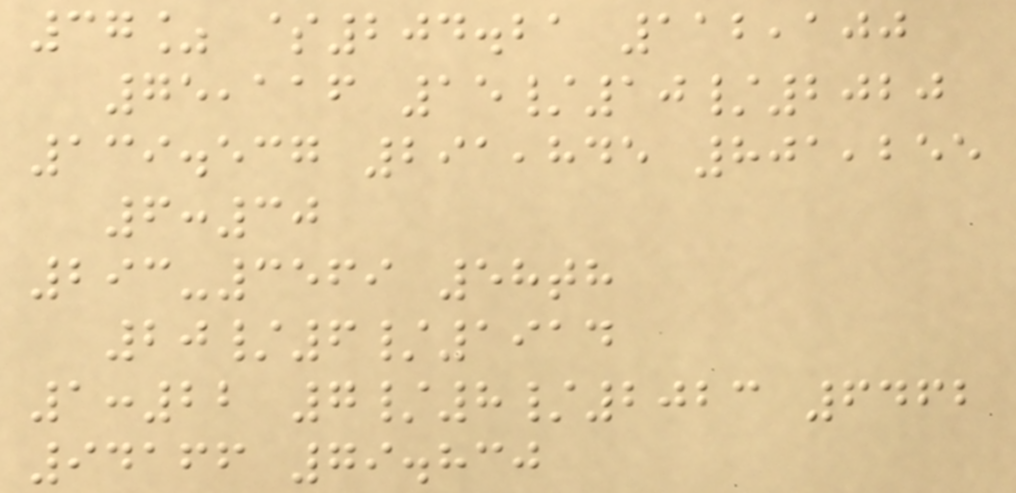37% $204.21 112,100
75,116 15/10/2020
139.537 291,845 801,255
6:30
293-3569 58th
20/6/1914
1:22 7/8/2023 6462
94166 79.830
